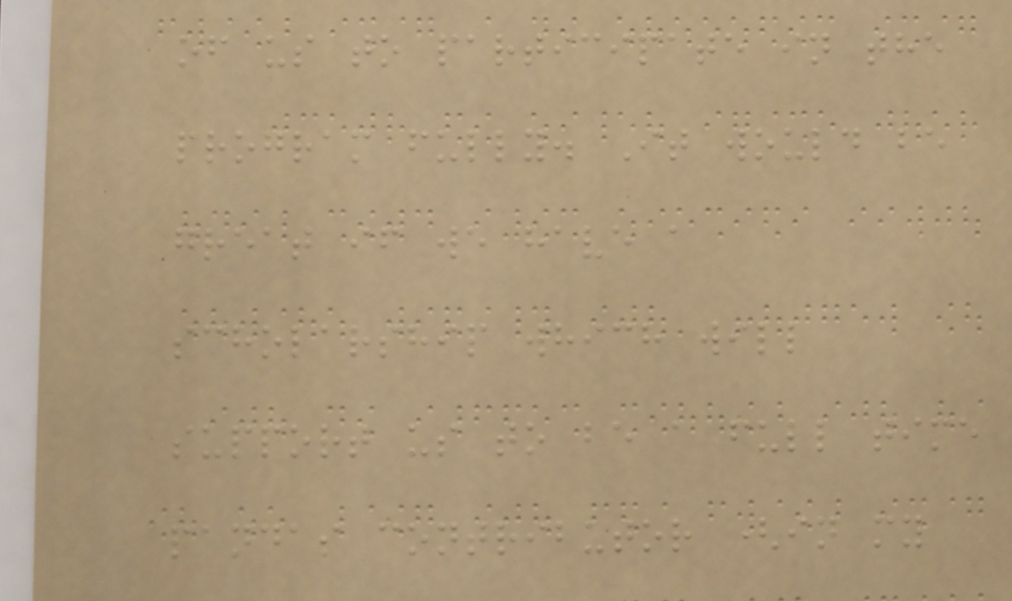of us to participate in the
program fully. It would be
great if we have a
scholarship which will
support us to be a full time
pandas contributor (in my
